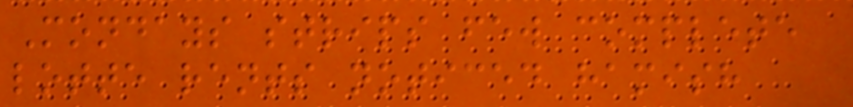Mondays strips few complete
lotte rents noticed hamish
